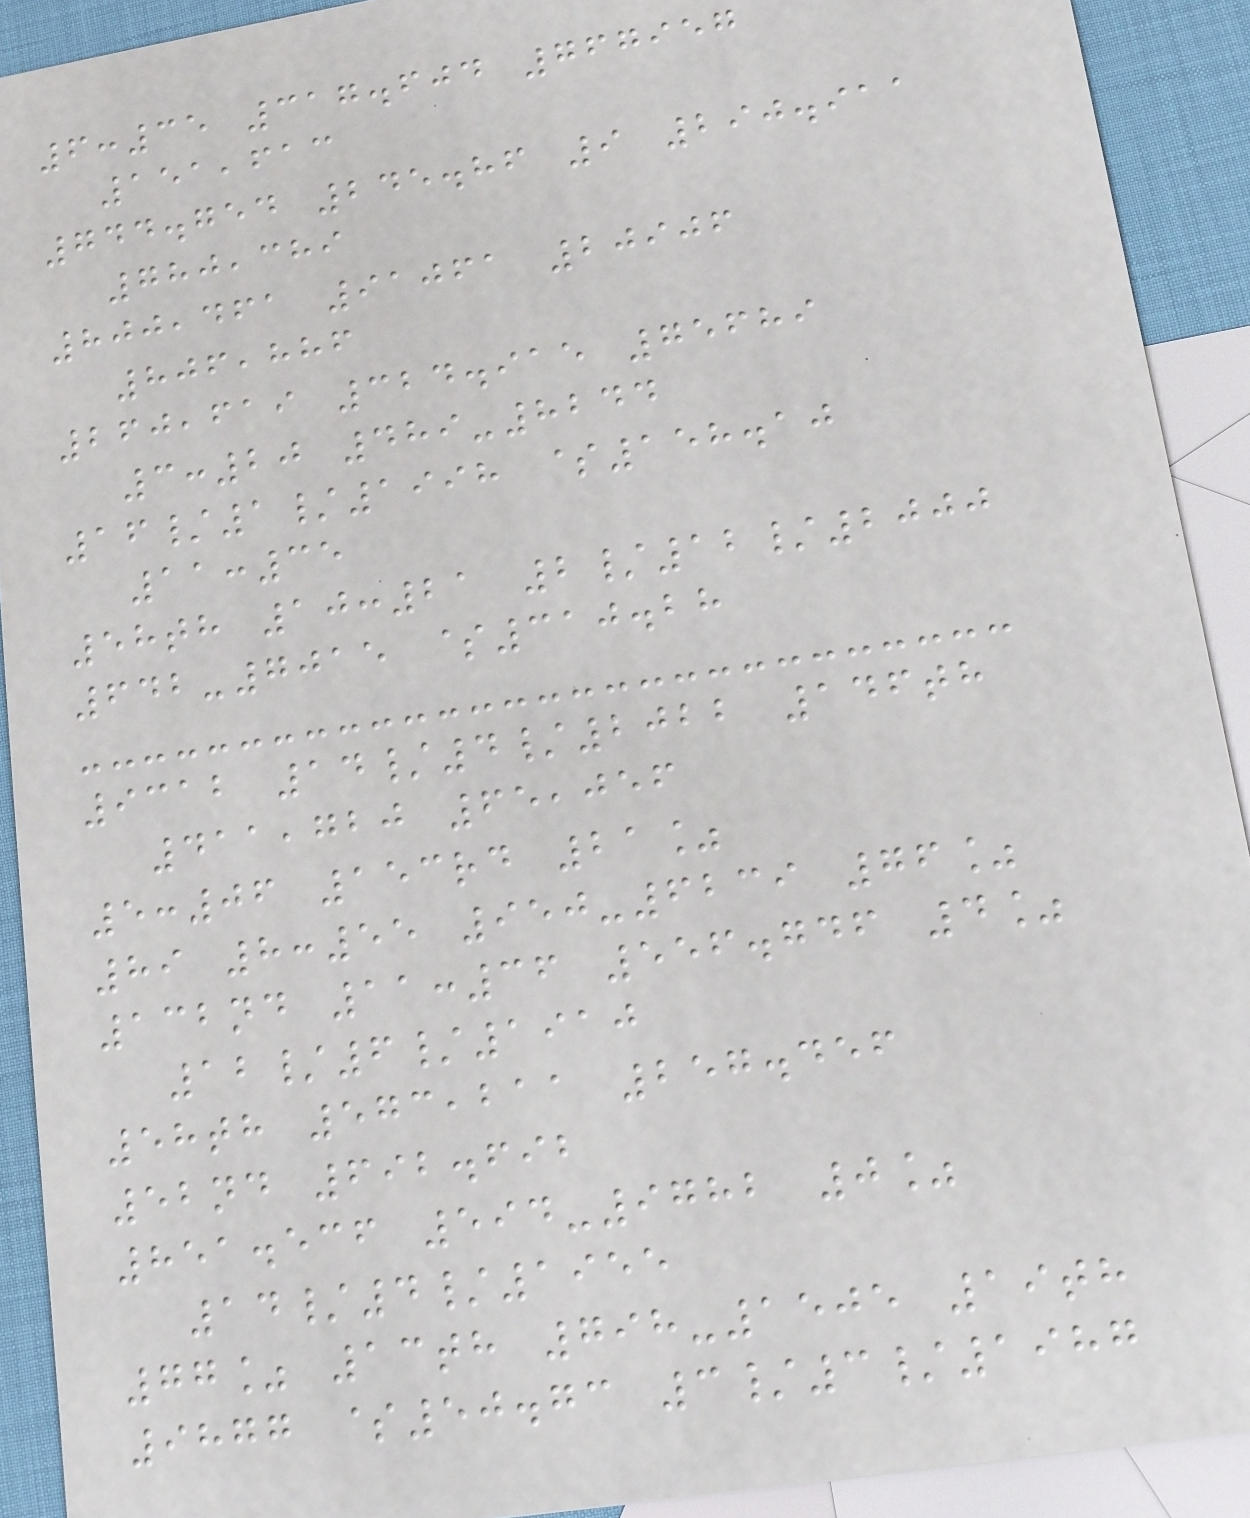6:35 317.604 767957
151,613
744.754 245.86 9 290.911
780,389
800,461 91061 20906
806,886
260,619 324.915 75689
3:20 489-8244
16/1/1998 $158.10
11:35
58th 10:21 2/12/2000
642-7015 $310.28
9312 14/4/2022 146th
411,720 65,056
5:06 153rd 21%
89 8:55 950-6239 76%
132nd 11:36 556.746 4%
12/6/1910
58th 573,211 257.456
52nd 692.692
851.536 594-9782 0%
14/4/1955
77% 13th 798-1505 19th
9877 $50.73 3/3/1987
